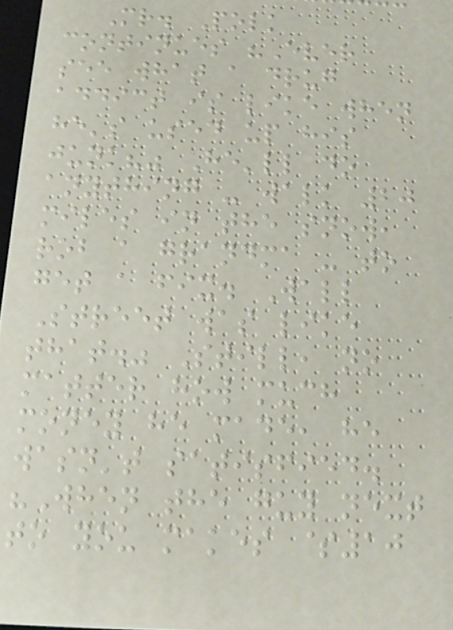Mr. Polk
continues "Ever
see what a drug
addict is like when
he's used up his
junk?" He'll do
anything - walk 20
miles in the snow,
rob a grandma - to
get a fix. Wall
Street was like
that." Still, no
matter how much
money he made, he
wasn't satisfied.
"When the guy next
to you makes $10
